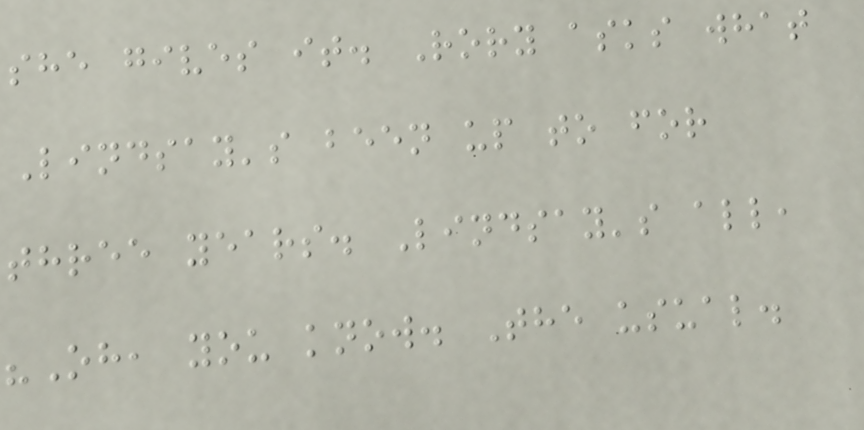she gives it. Rory asks what
Lindsay's been up to for
three years. Lindsay's all,
"Oh, you know. The usual.
